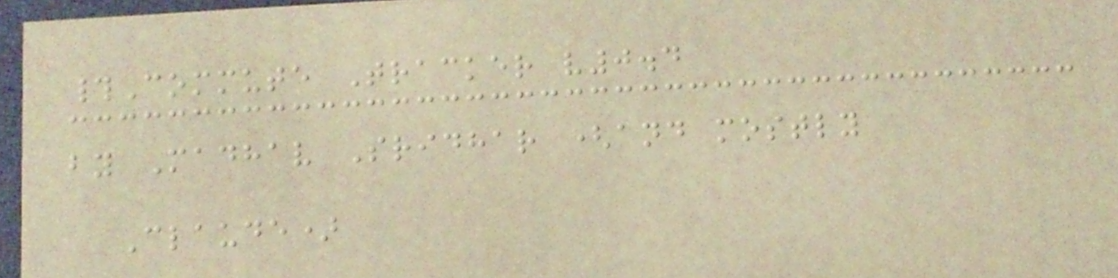#Commute Tracker v0.4
by Madhav Sridhar (and mostly
Claude)
